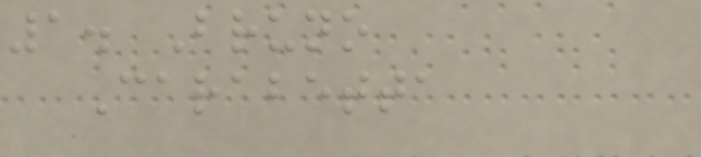1. Bruno
Carabetta
